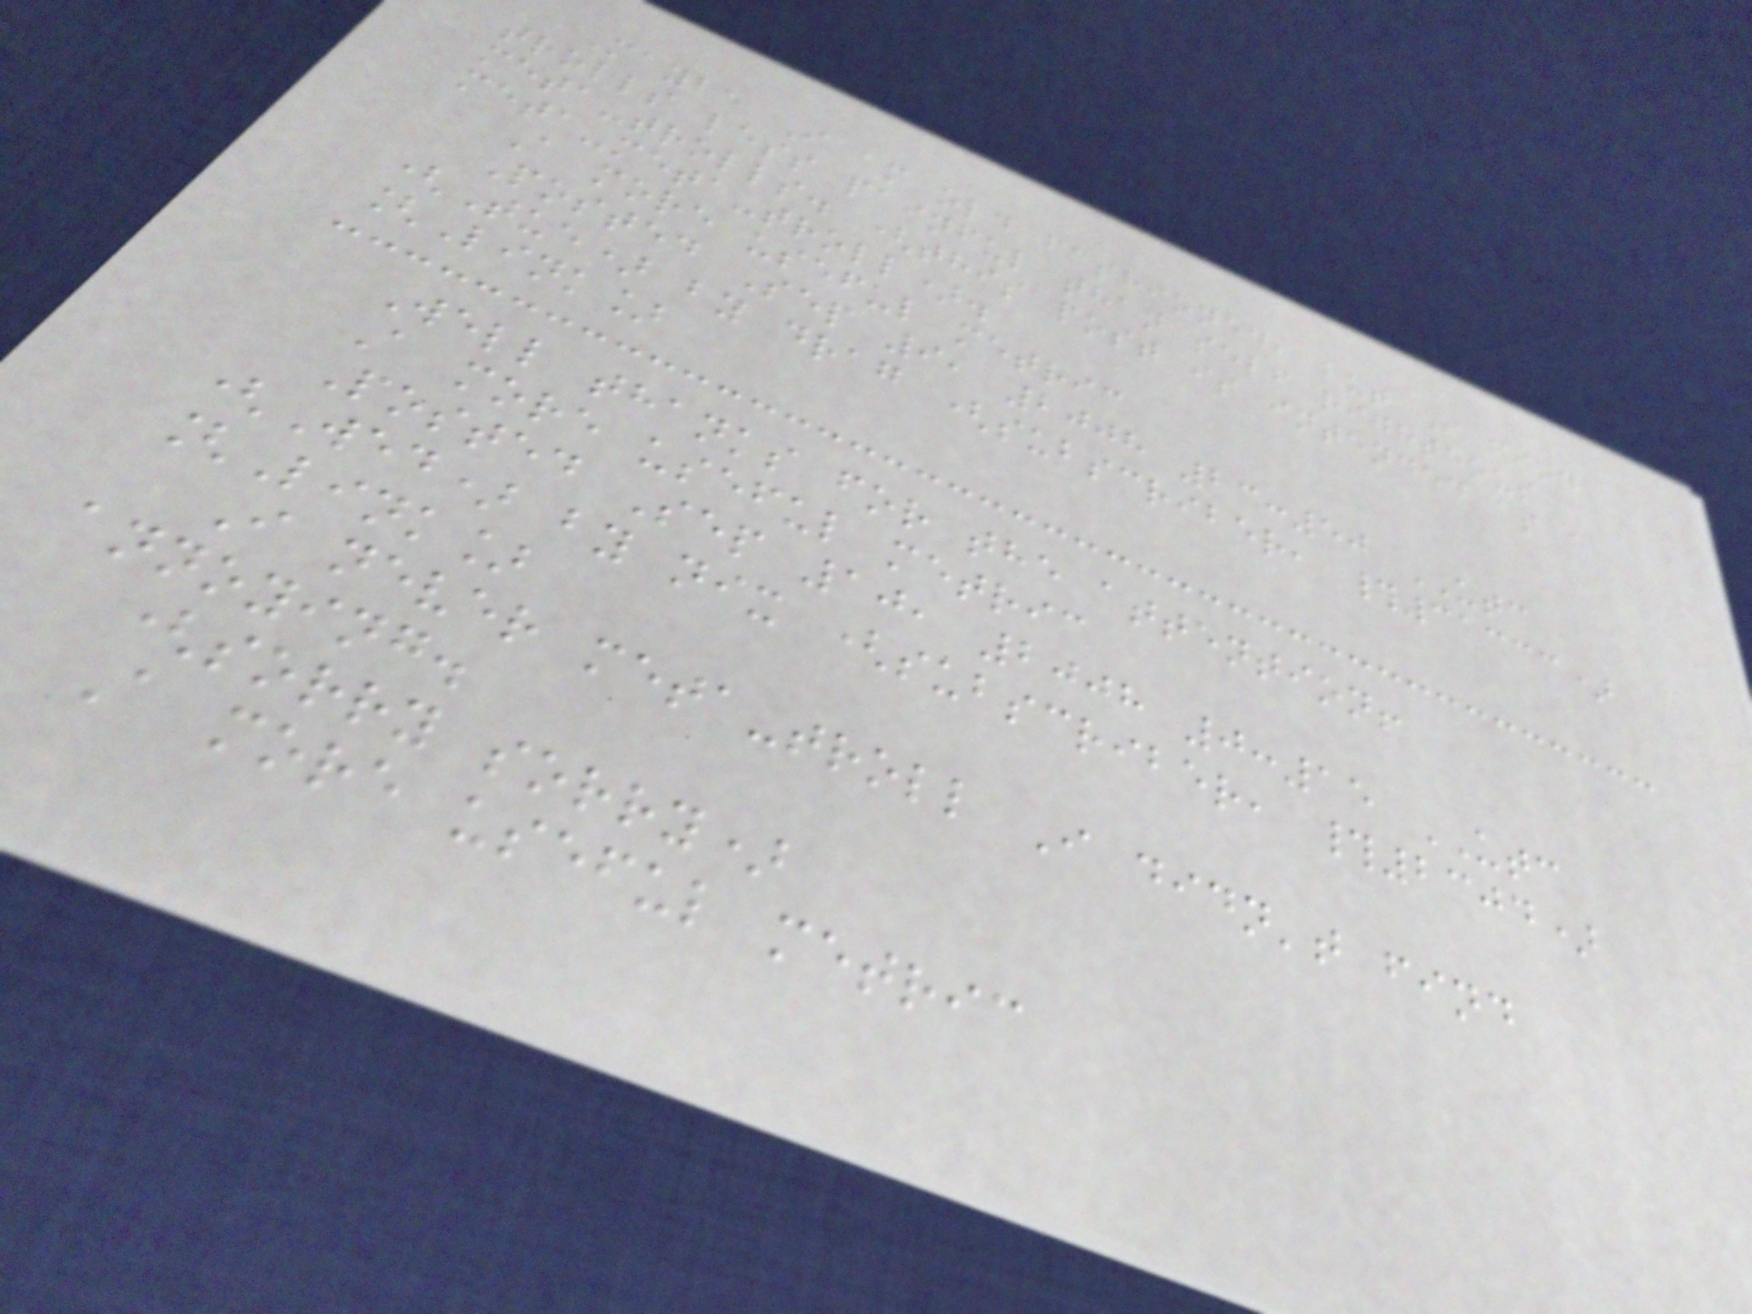Maybe I am old fashioned, but I find
trolls less painful than self righteous
meta-trolls. (this post is intended as a
meta-meta-troll).
A more useful metric
Posted Sep 9, 2008 23:50 UTC
(Tue) by drag (subscriber, #31333)
[Link]
Well thanks for the attention!
A more useful metric
Posted Sep 10, 2008 0:15 UTC
(Wed) by nix (subscriber, #2304)
[Link]
I never meta-troll I didn't find
annoying.
(sorry sorry)
A more useful metric
